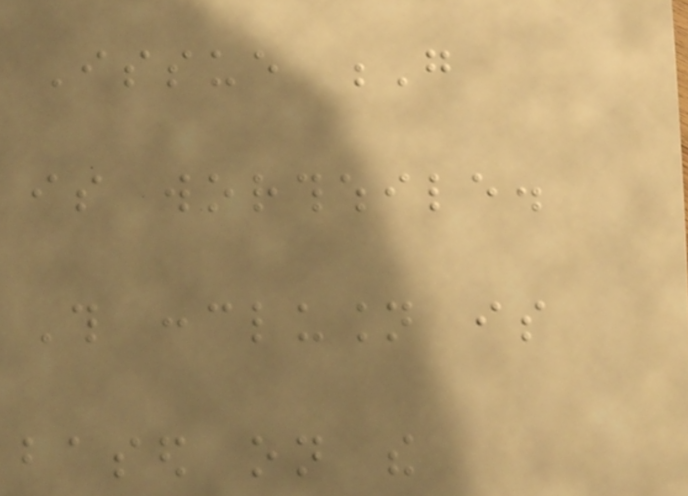Issue G
is worthwhile.
This conclusion is
based on the
